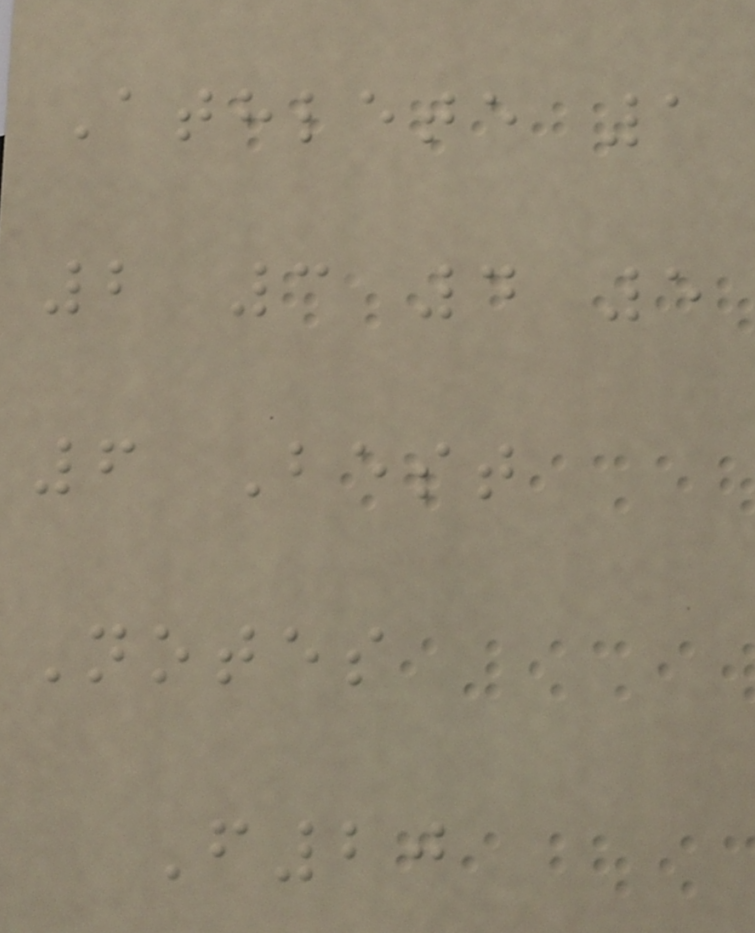Athlete 1
2 3 4 5
6 Best
Notes
F20
